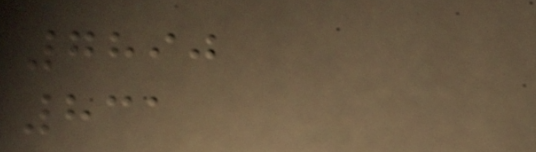7890
831
